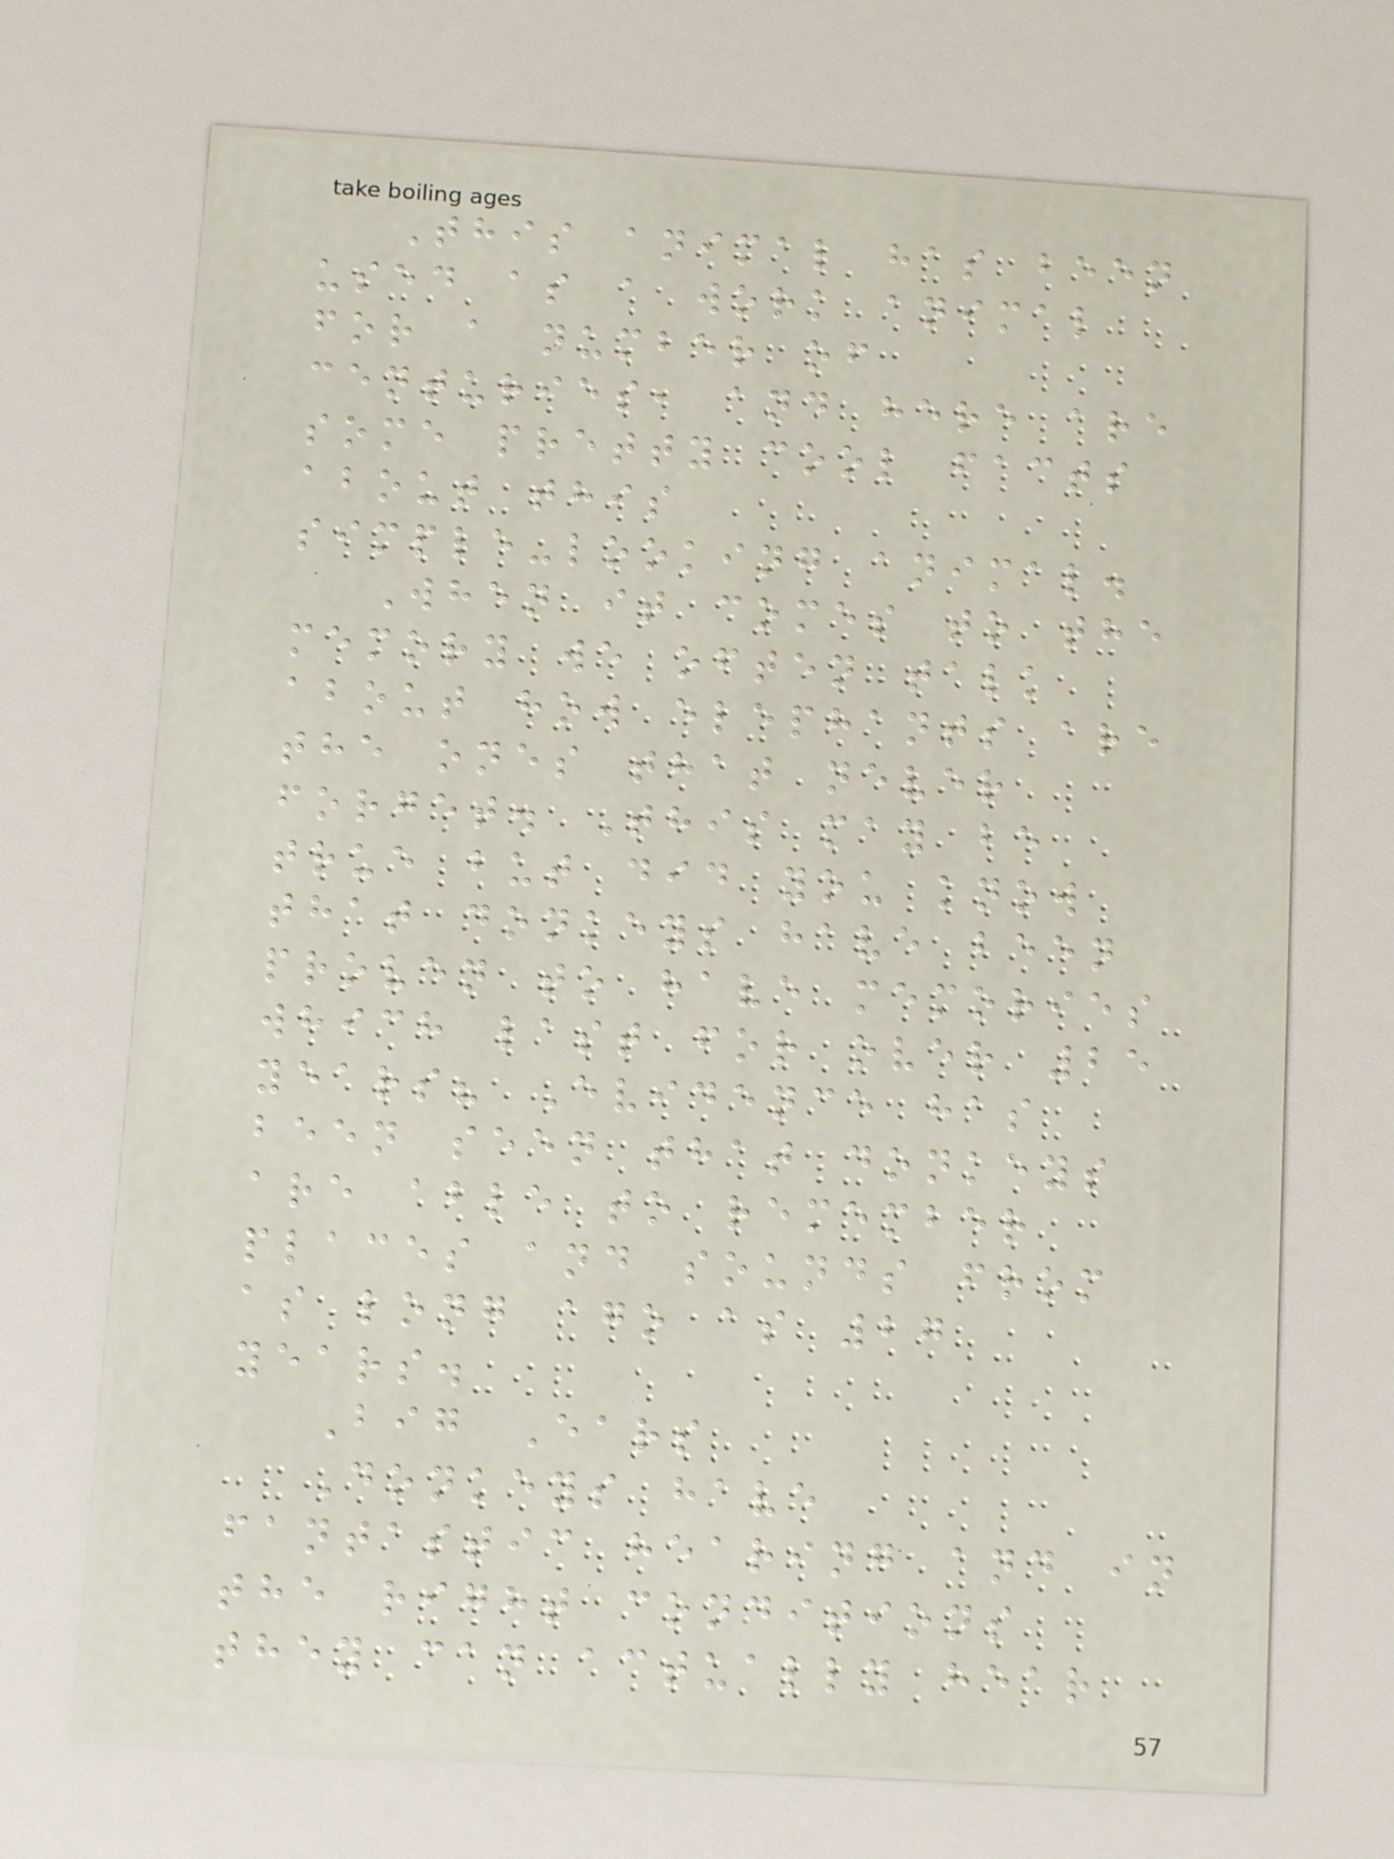This animal has been
used as a work animal
for a number of
centuries, and here are
some pretty cool facts
about this
simple-looking animal.
When it comes to the
memory we often talk
about how elephants are
the ones that never
forget. This may be
true but did you know
that donkeys have been
proven to have memories
which last for over 25
years? Evidence has
been seen that donkeys
are able to remember
places and sounds from
as long ago as 27
years.
Big Ears
Donkeys have
fantastic hearing and in
the right conditions
they can actually hear
